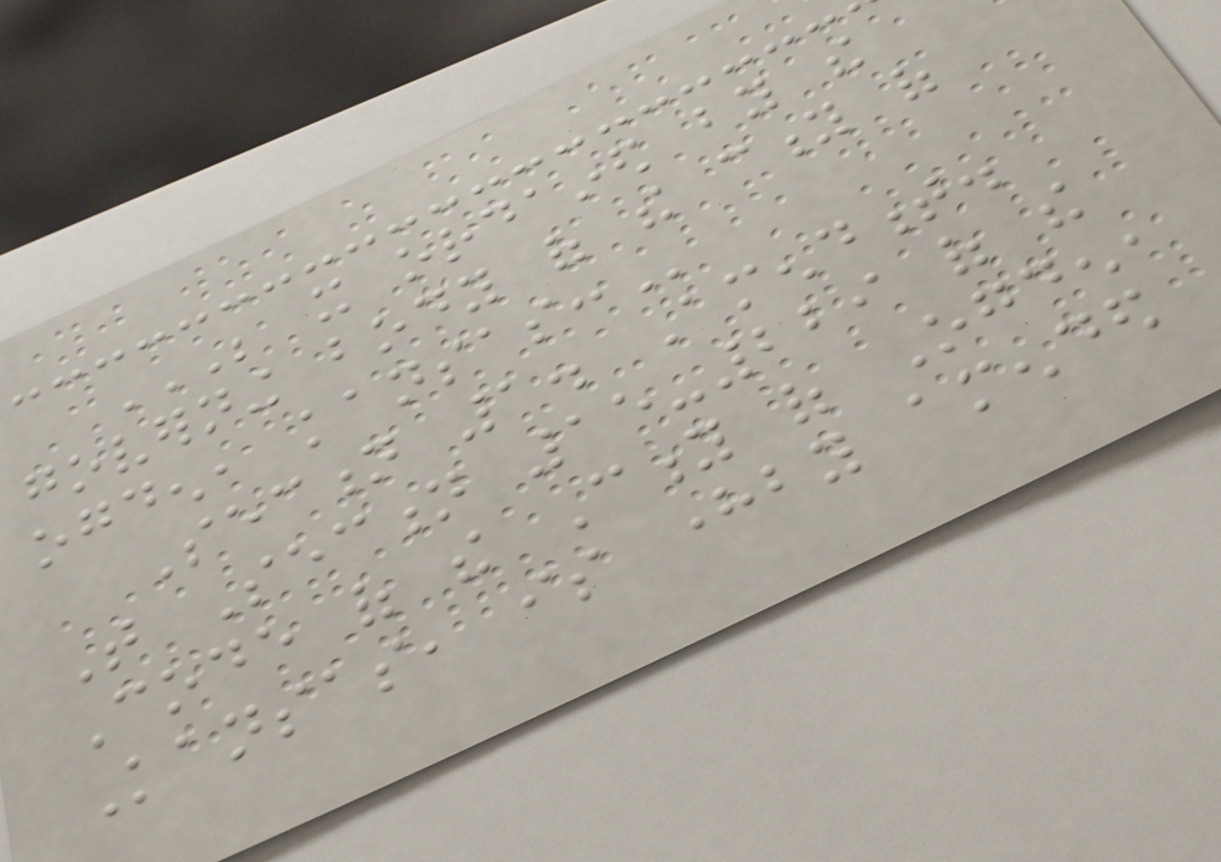BE IT ORDAINED BY THE
GOVERNING BODY OF THE CITY OF
OGDEN, KANSAS:
Section 1. Amendment.
That Section 15-229 of the
Code of the City of Ogden,
Kansas, is hereby amended
